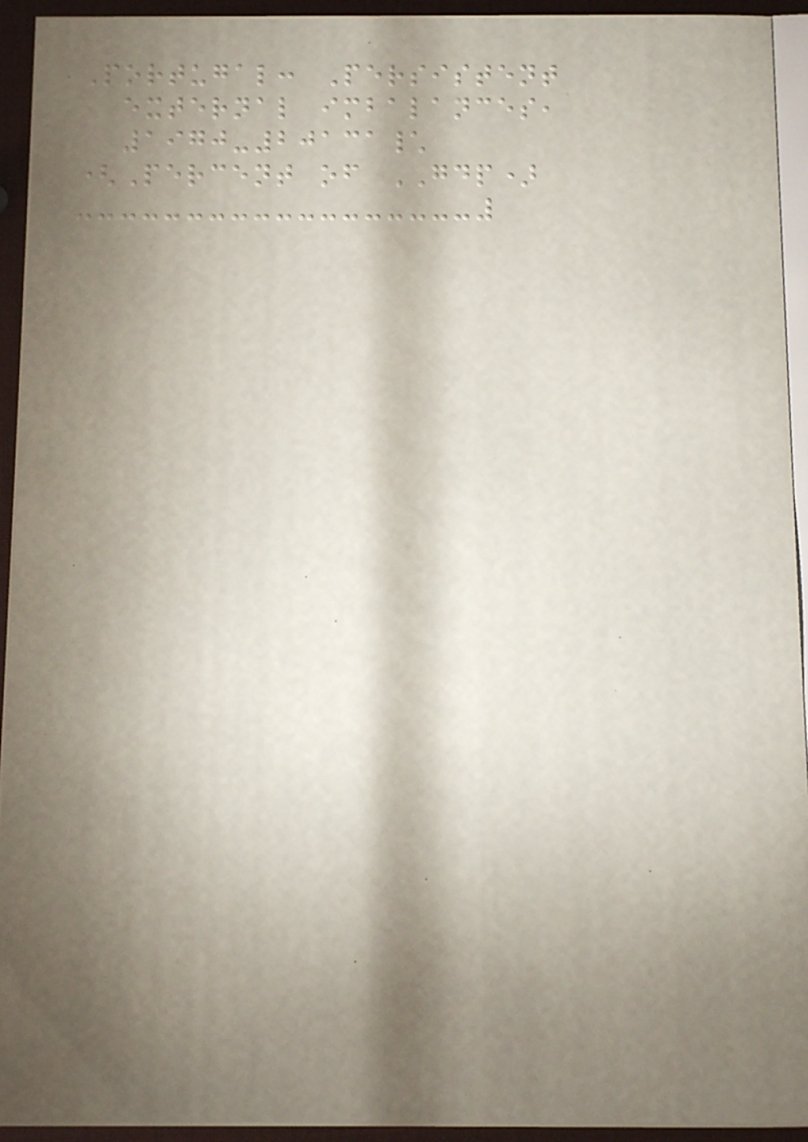Portugal: Persistent
external imbalances,
1970-20131\
(Percent of GDP)
